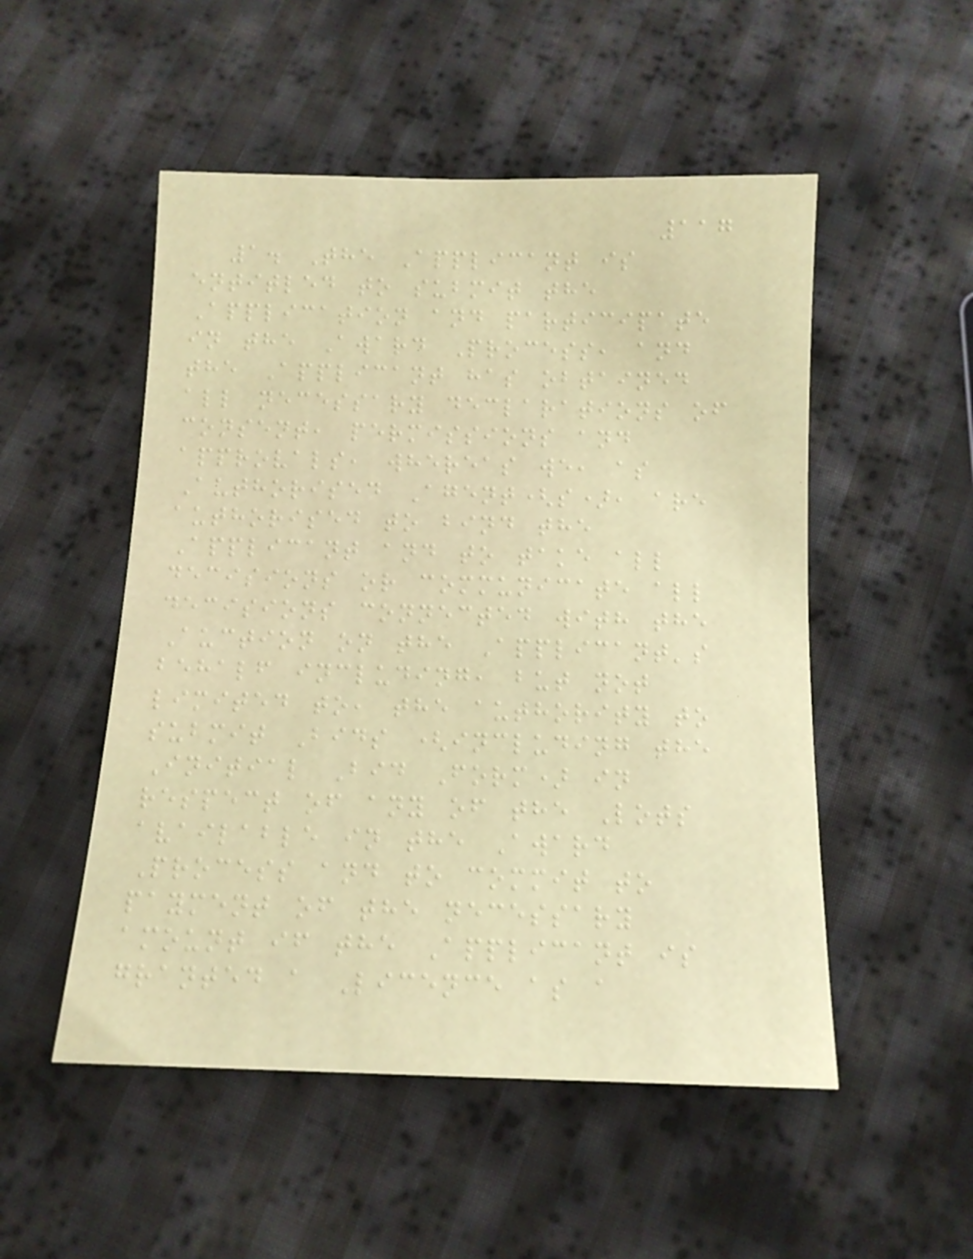117
1. The Applicant is
entitled to submit the
Application and participate
in the Award Process, and
the Applicant has obtained
all necessary declarations of
consent, permissions and
approvals, whereas we, as
Authorised Agent(s), are
authorised to bind the
Applicant and to take all
decisions or communicate all
decisions connected with the
Auction on the Applicant's
behalf including, but not
limited to, the authority to
submit Bids (including the
Initial Bid Form) in
respect of any of the Lots
available in the Award
Process and to commit to
payment of the necessary
amount if the Applicant is
granted a Licence as a
